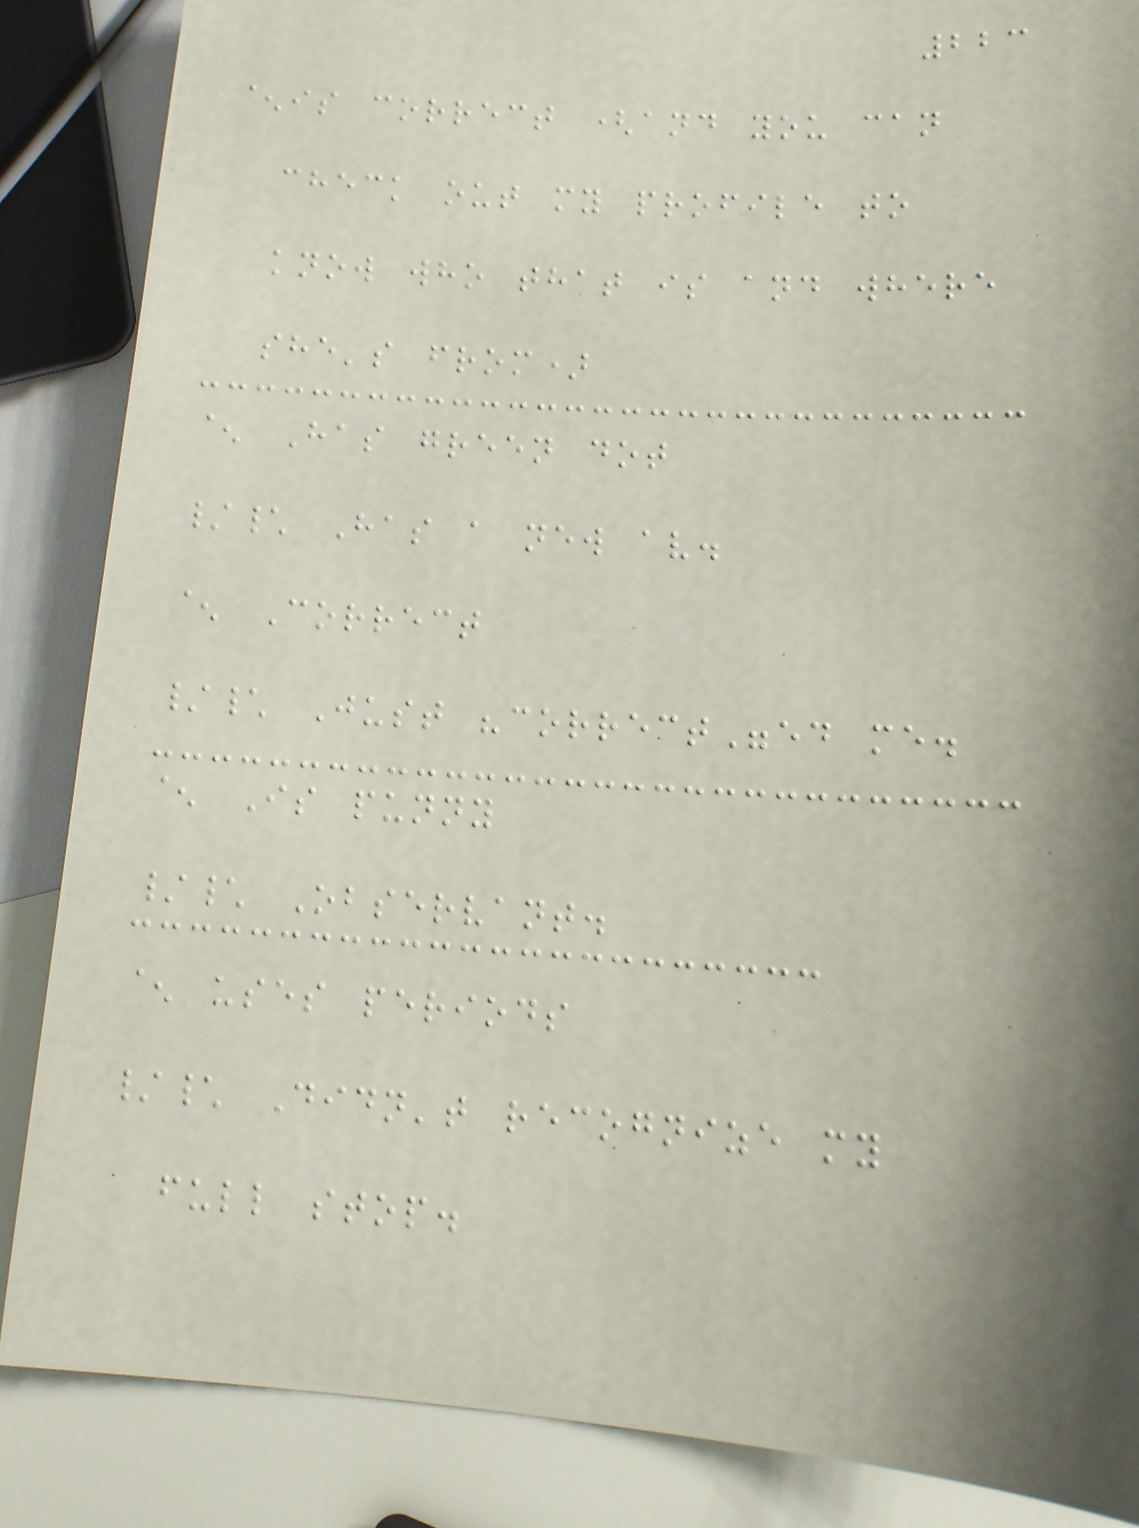223
^is correct (and you can
check out my profile to
know who that is and where
she's from)
^ Has green dot
/\ Has a new av.
^ Correct
/\ Just "correct"ed me.
^ Is punny
/\ Observant.
^ uses periods
/\ Didn't recognize my
full stop.
